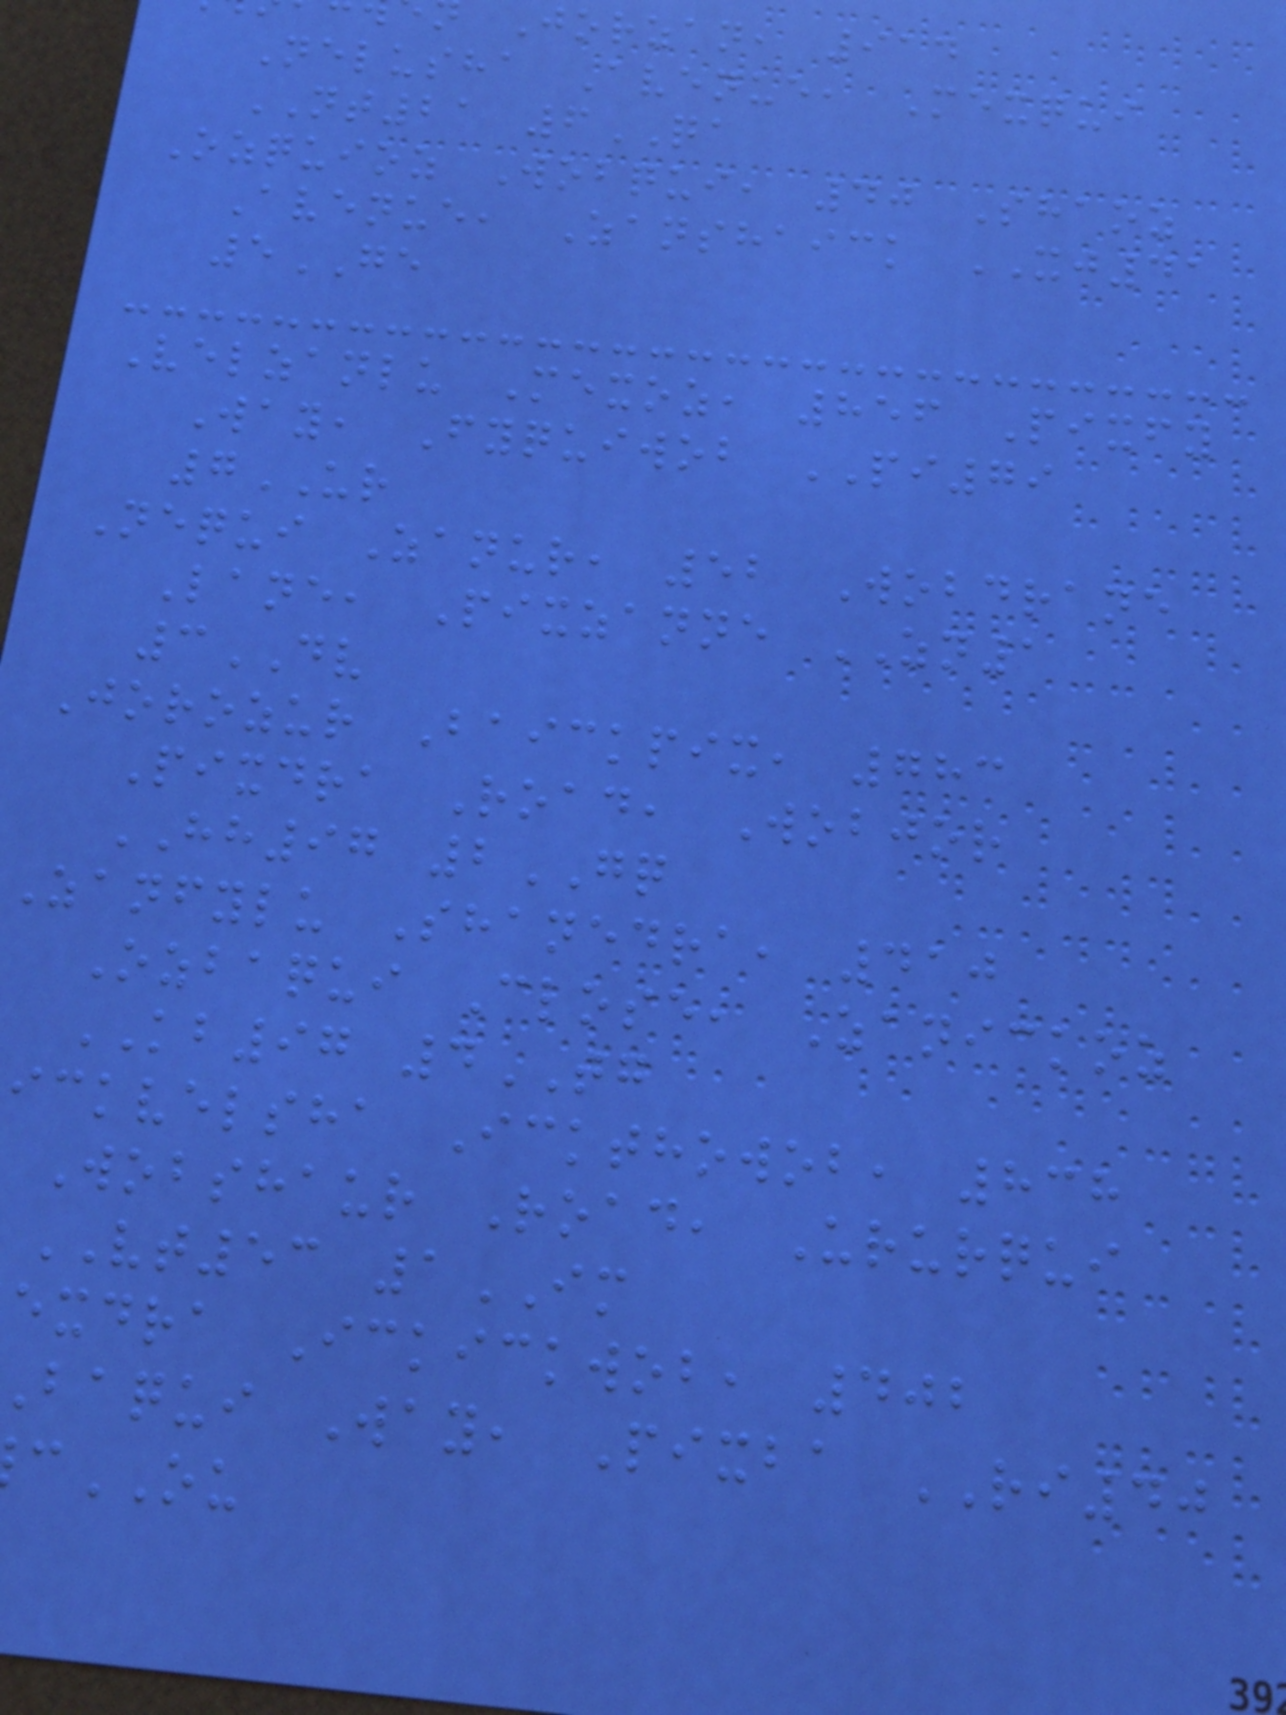Jorzan, 914
Nelusha Avenue, Mexqui
NT21 6QA
Ozquioz Wobqui, 40 Shaoz
Avenue, Zanshaick XJ41
5GE
Velzanlu Mexoz, 856 Pixfy
Way, Fyquiwob PI79
7UR
Nequi Zanur, 52 Wobdrane
Lane, Pixzanne ZN1
3DV
Jorozur Baickpix, 783
Pixdra Road, Wobjor
HH97 2GQ
Zanfylu Shanedra, 410
Ozbaqui Close, Zanickoz
KB97 4TG
ickvelsha Ickthowob, 838
Wobshaur Road, Ururqui
VT53 1IM
exdra Ickickwob, 402
baqui Way, Pixba RI40
OU
